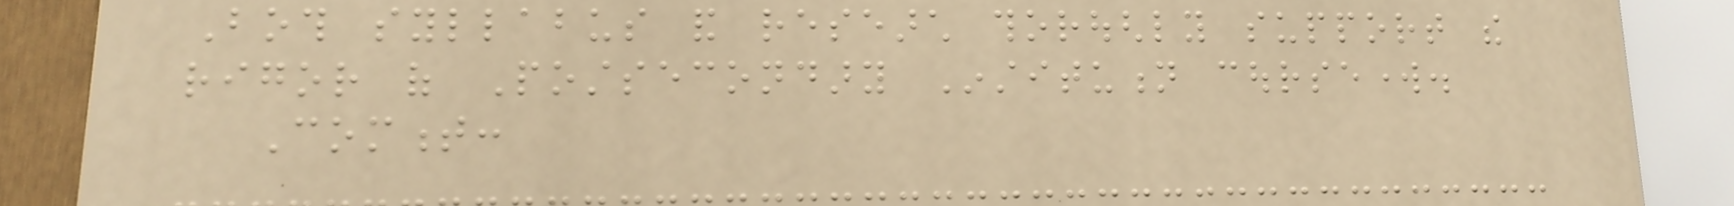Both syllabus and research thoroughly support the
rigor of Postsecondary Institution coursework.
Comment:
